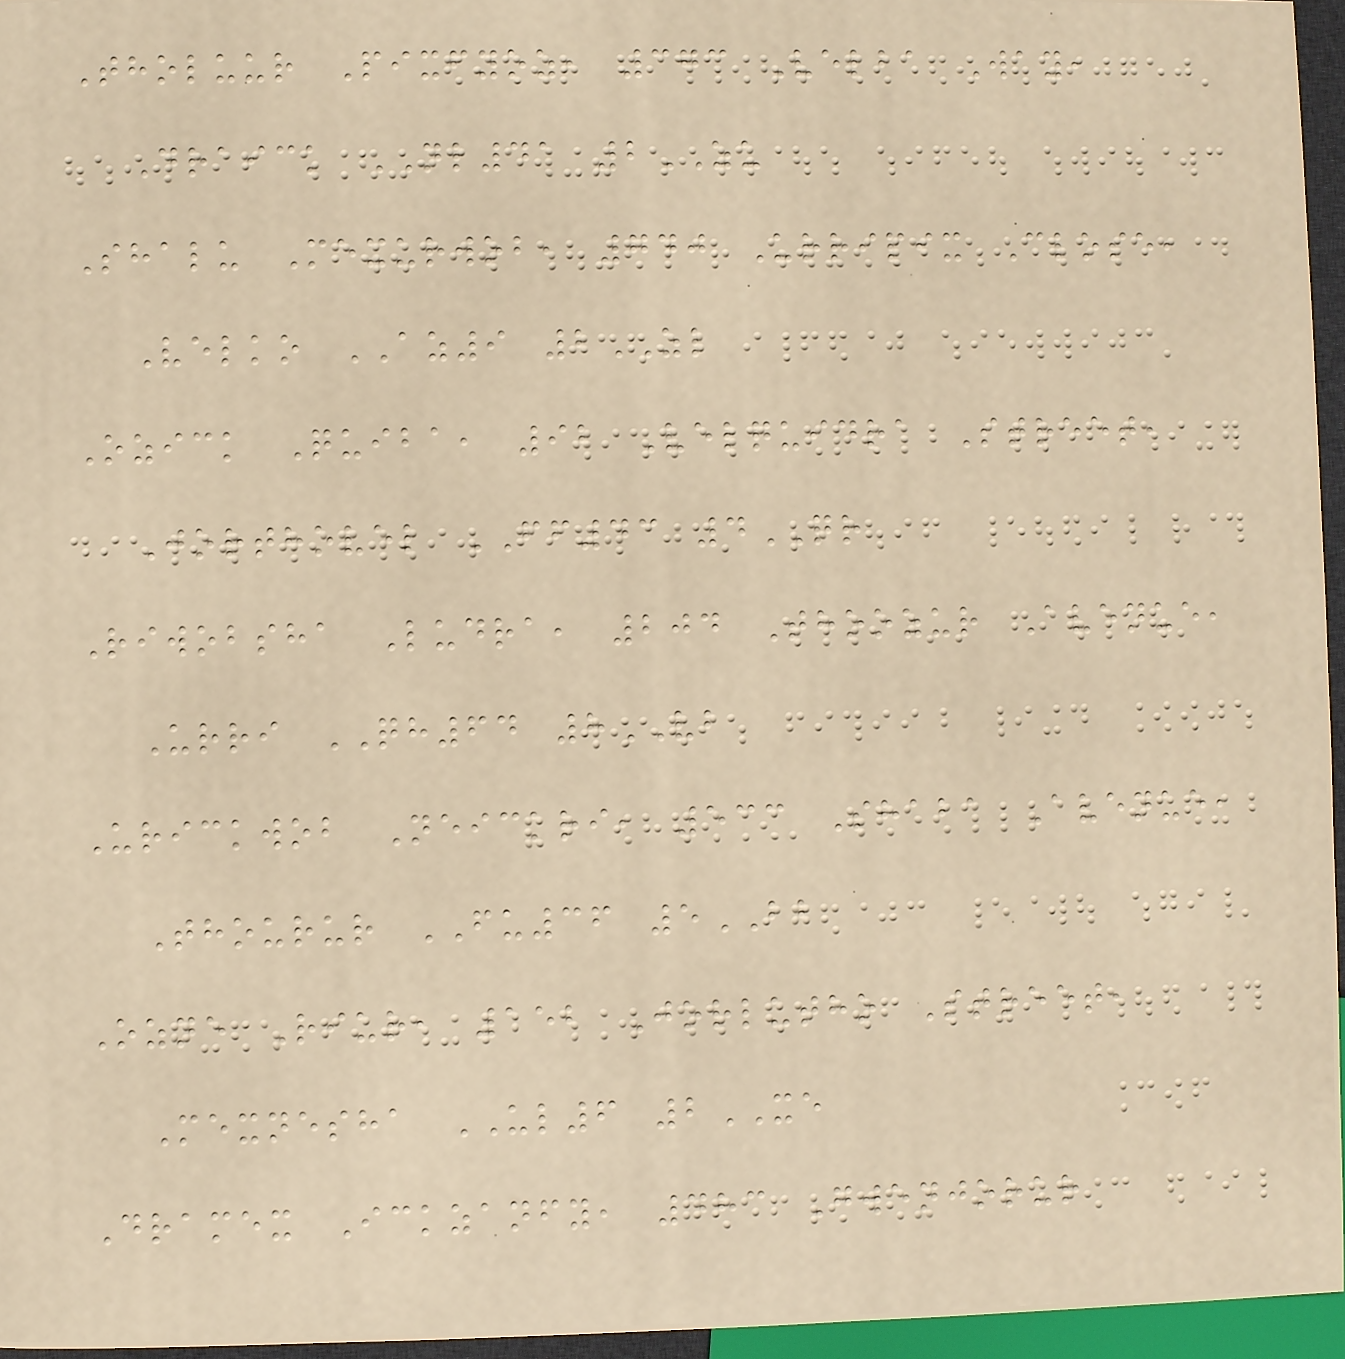Tholuur Pixfyoz, 373 Velba Way,
Draick NL41 2ZU
Shalu Mexurwob, 740 Urripix Close,
Velko AZ9 2ZL
Ozick Quiba, 92 Velquidra Street,
Jorthovel FF43 4QR
Riwobsha Ludra, 204 Thoozur Avenue,
Urri QH64 8VB
Urickwob Neickri, 533 Shaba Avenue,
Thourur FU36 5BB
Ozne Riur, 152 Jorlutho Street,
Mexnesha UL6 2XE
Dramex Ickzanfy, 483 Gwenjorur
